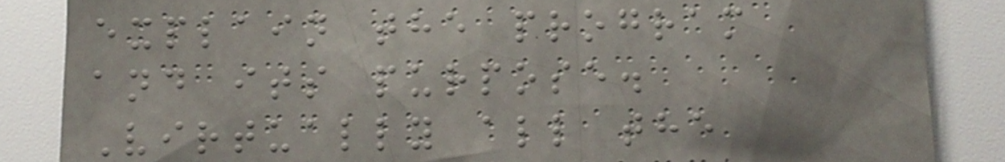explain the program
and its purpose.
Virtually all the
